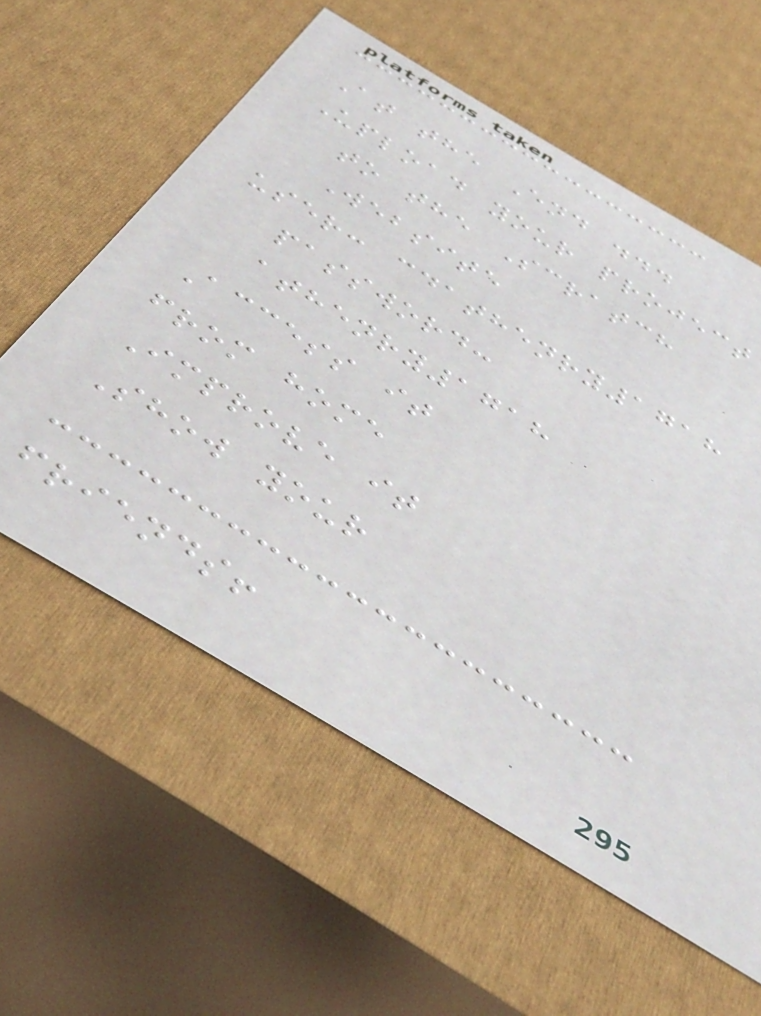At the End ...
Upload your project
to the Scratch
Website
user: cdathenry1718
password:
athenry1718
Access it
from home
Improve it
Show your
friends!
